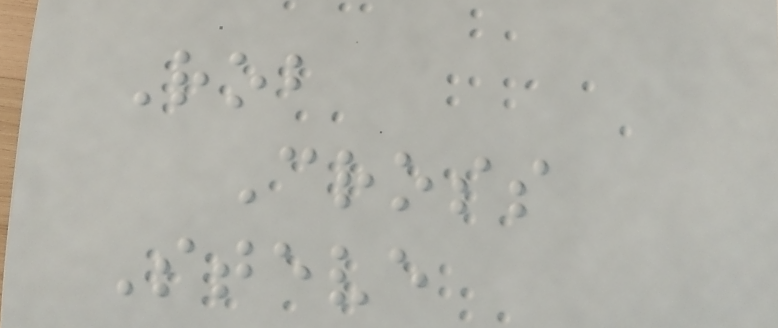Rob
Cross
Steve
